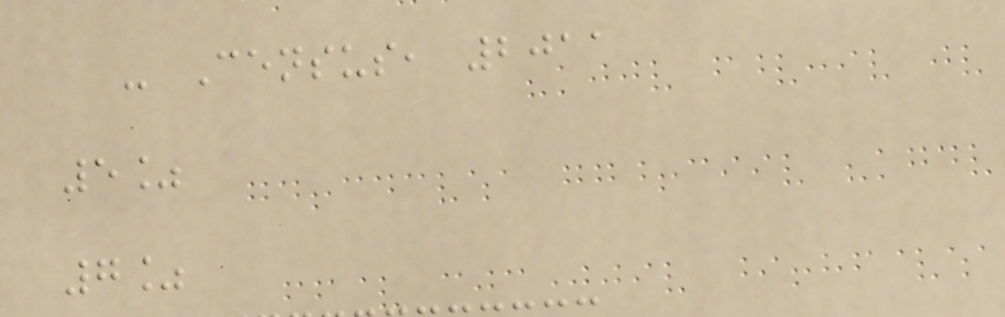- Census, 2011
5%
7%
